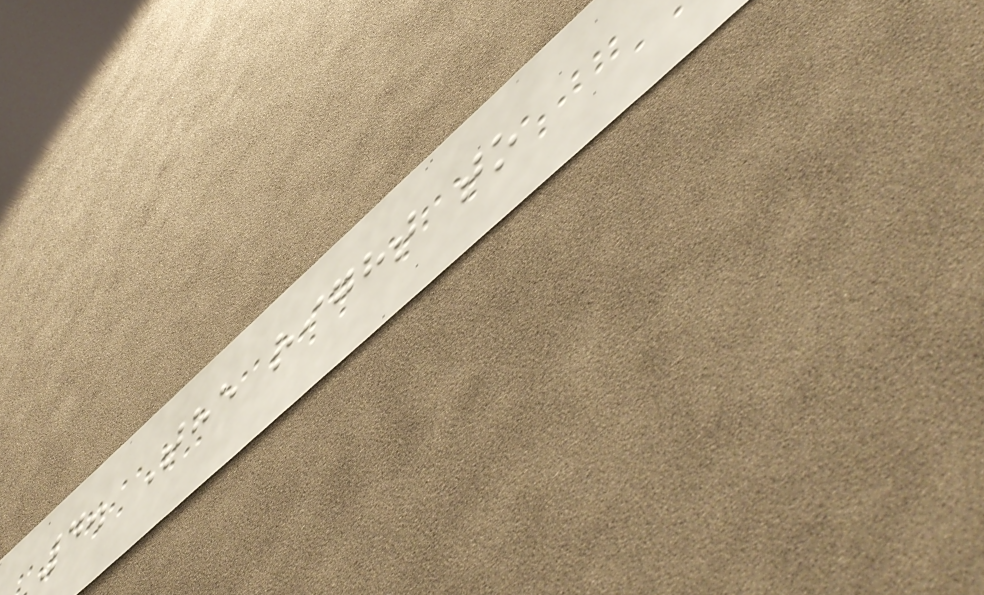4. The right to
